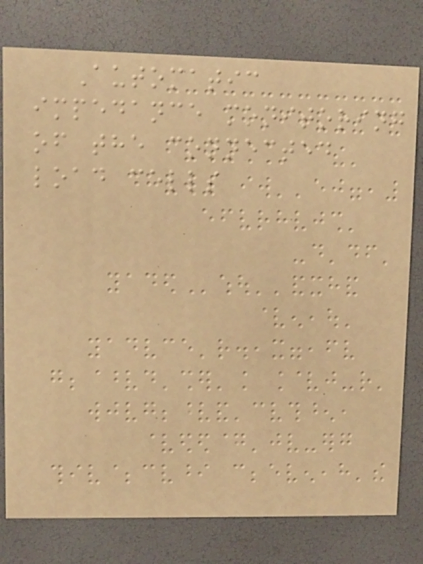Automatic
impedance monitoring
of the connected
load cells
